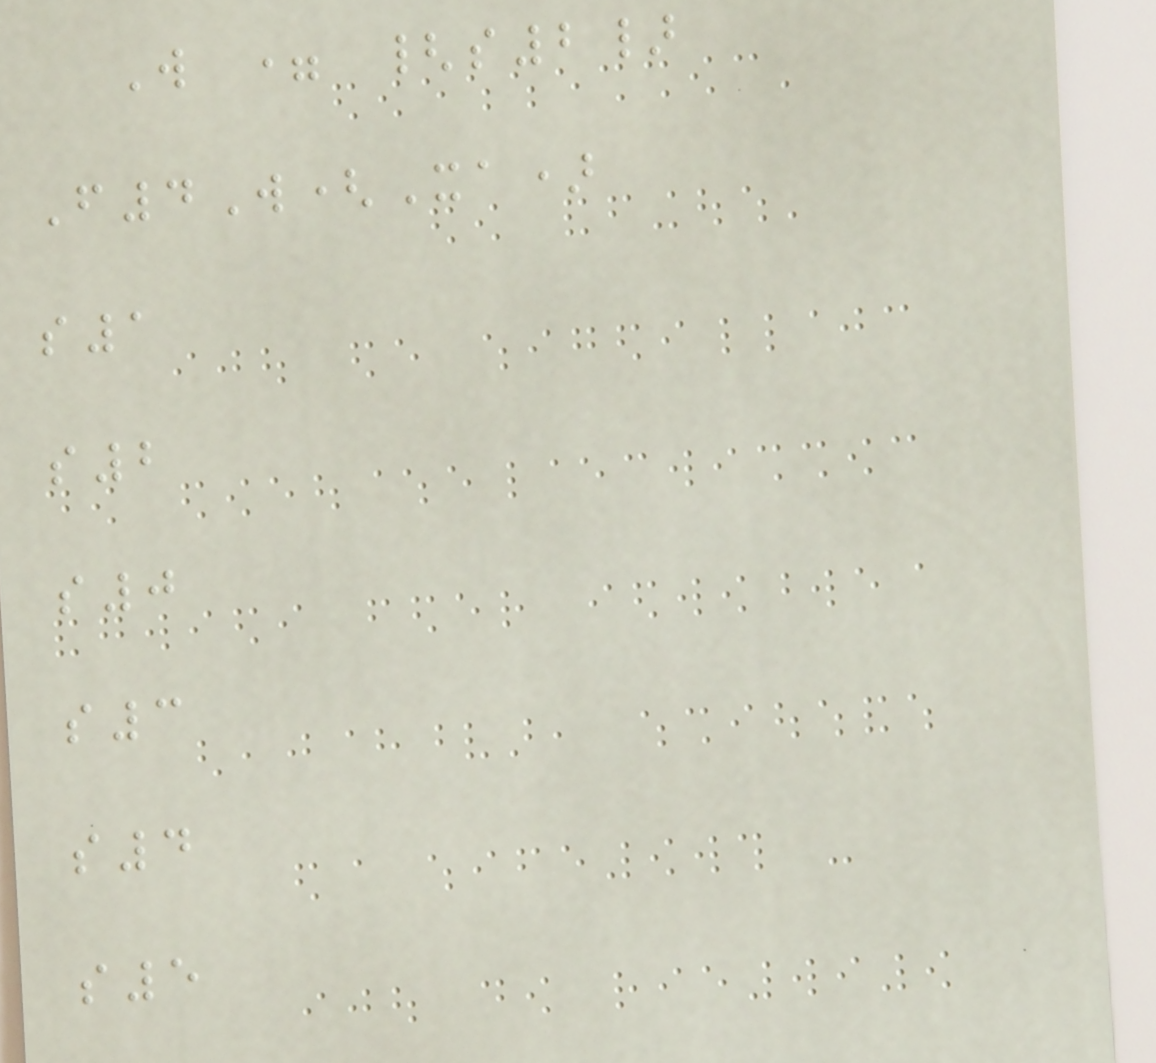W = {s2}
F4W(Xa)
s1
s2
s0
s3
s4
s5
